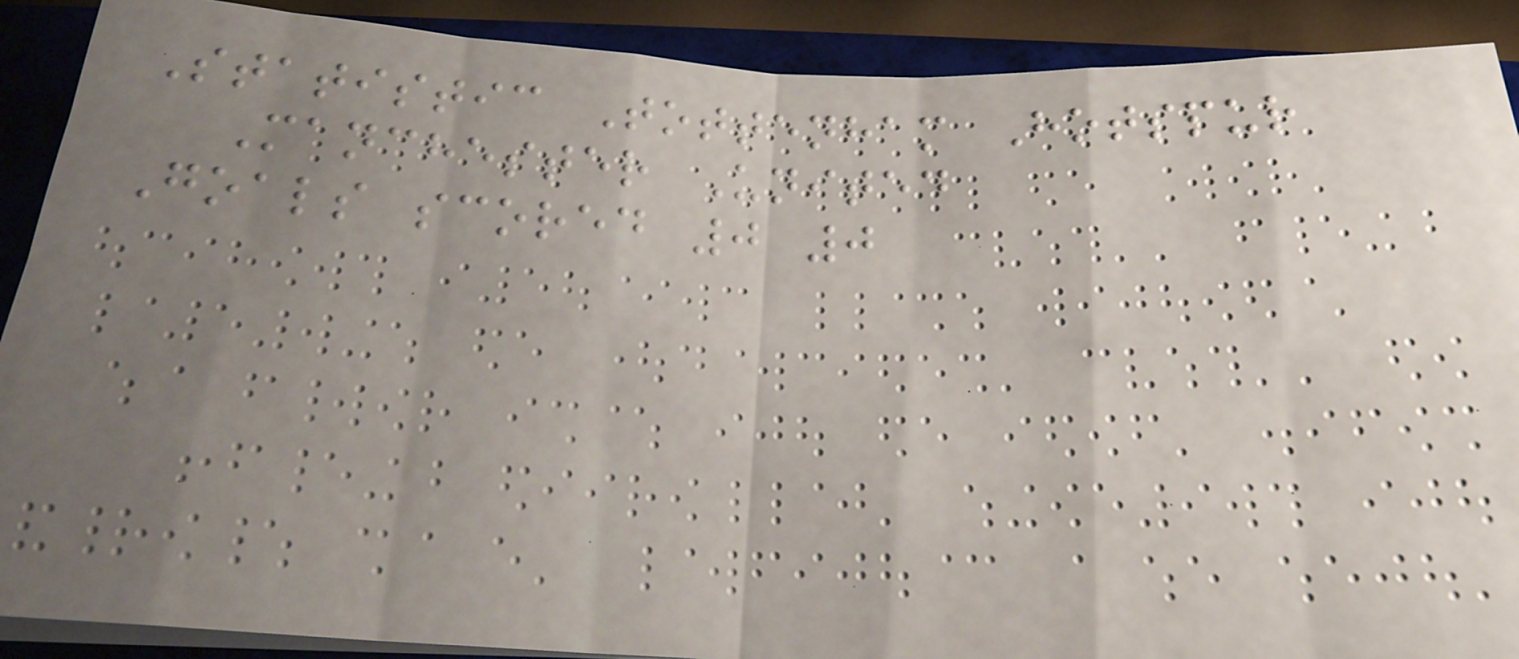Statistic Tottenham Hotspur
Manchester United
Goals scored 0 0
